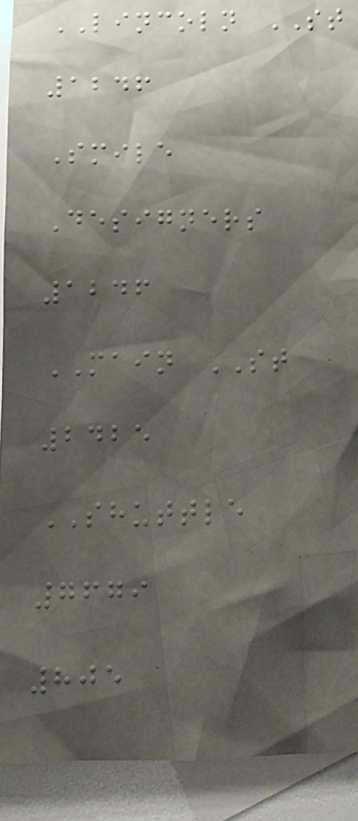LINCOLN ST
1246
Smile
Designers
1246
MAIN ST
2425
SHUTTLE
7679
805
